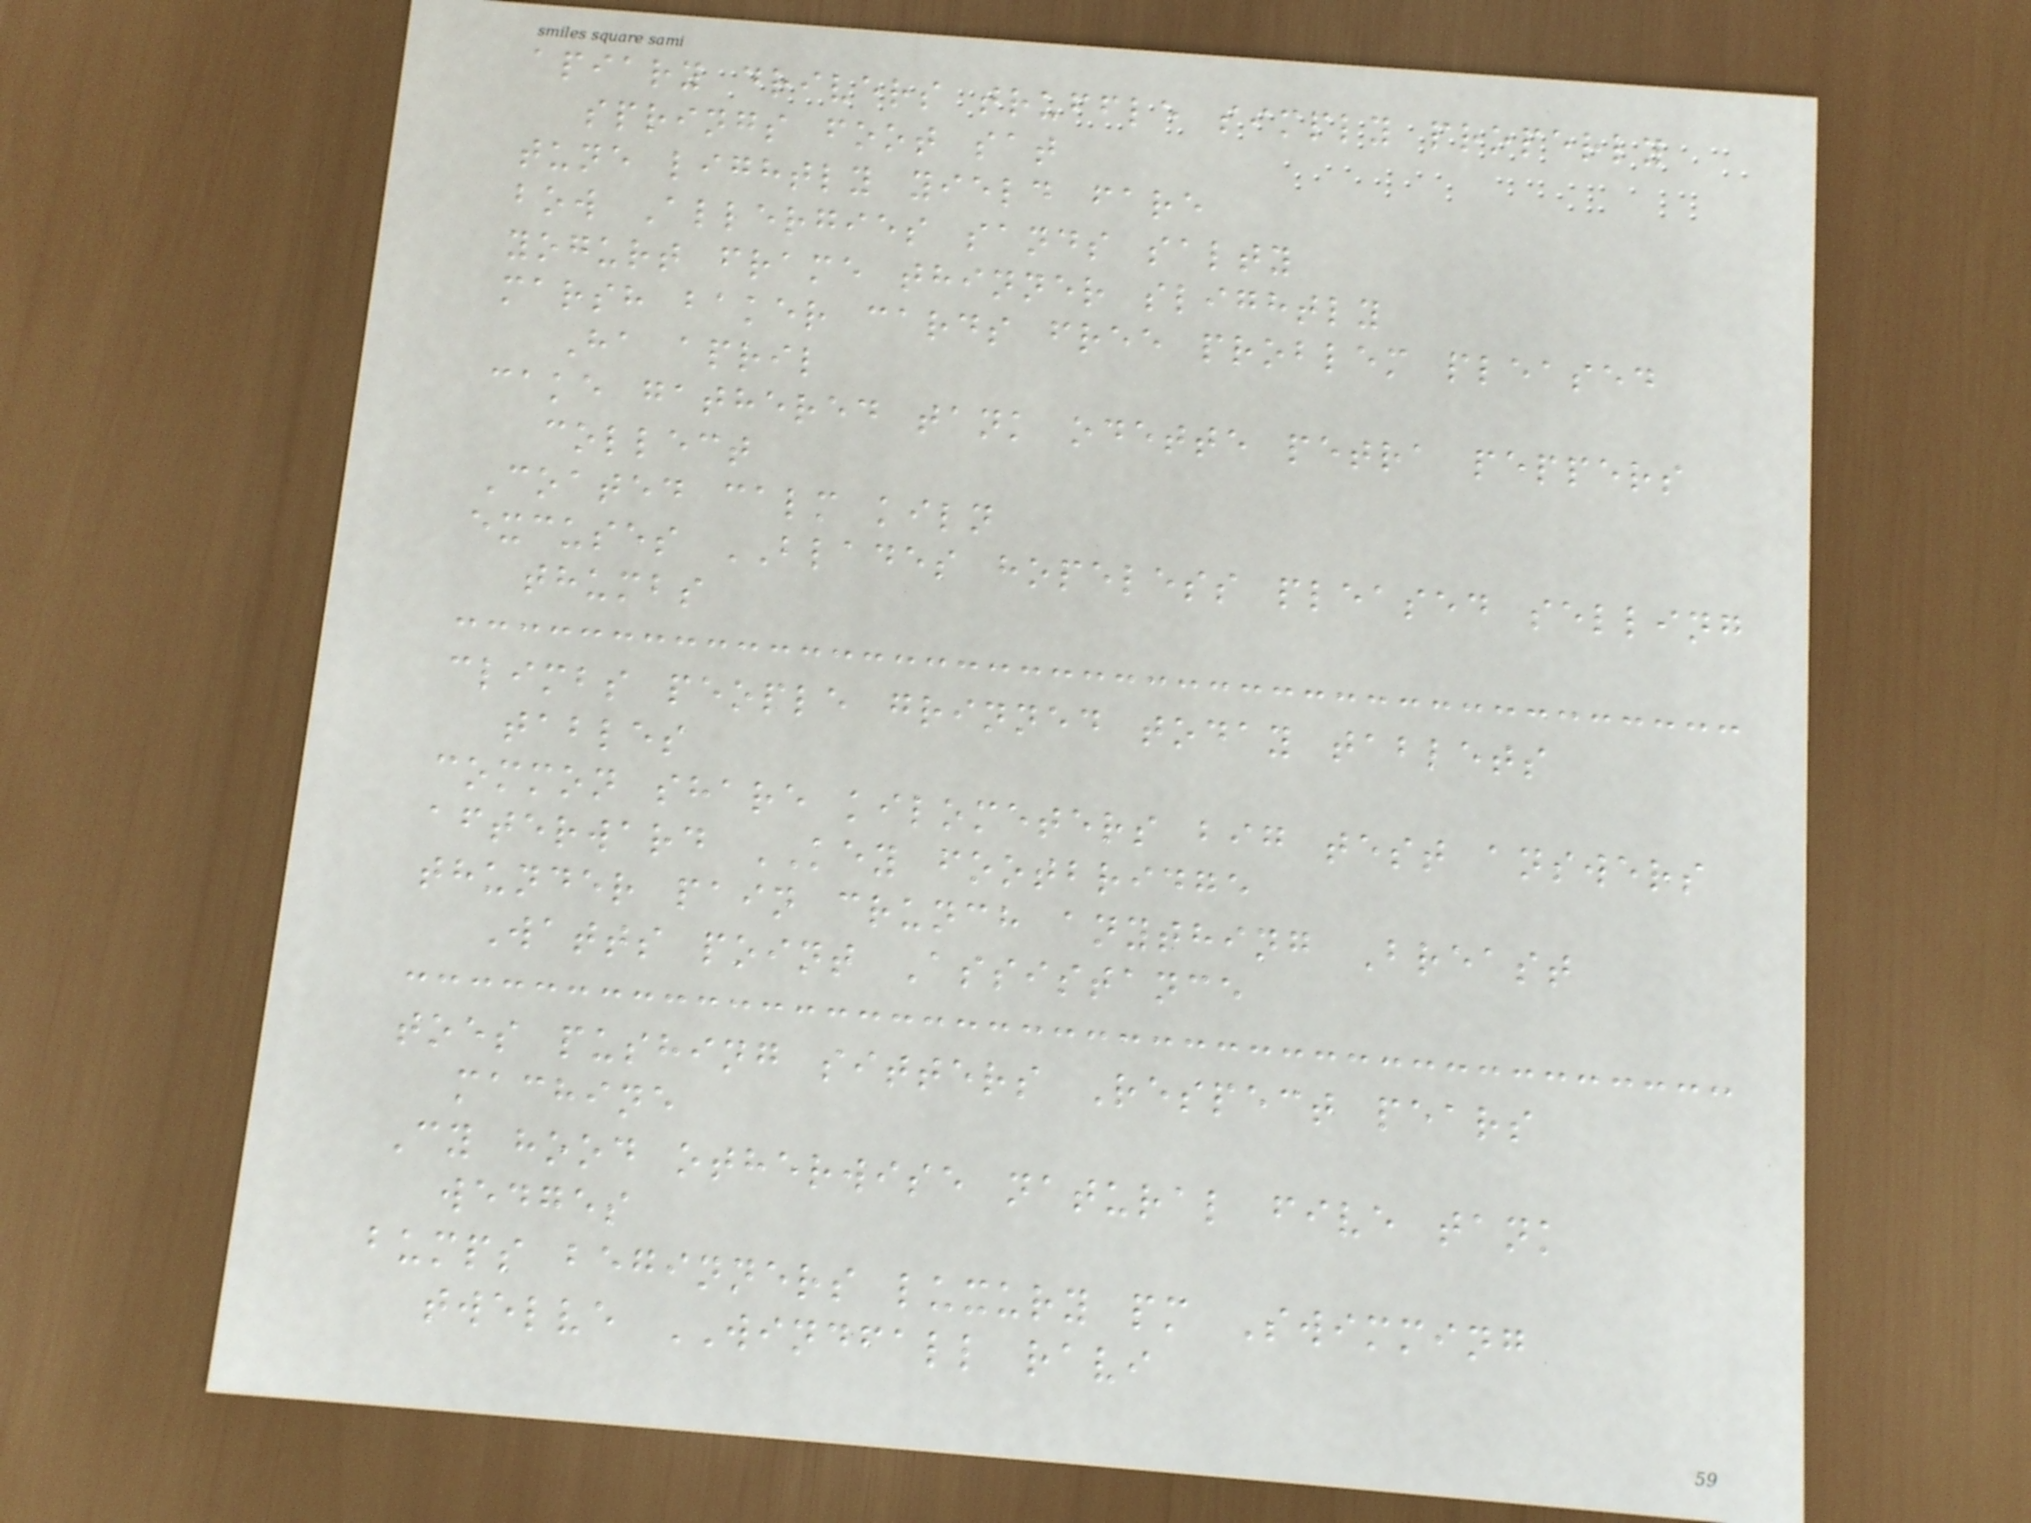apiary drivers truffle simply properly
springs foot sat
tune lightly yield fare
bow Allergies sands salty
yogurt frame thinner slightly
marsh baker cards free problem pleased
Ha april
cake gathered tank odette petra peppers
collect
Coated calm kiln
excuses BLADES hopeless pleased selling
thumbs
climbs people grinned today tablets
tables
common share kilometers big test answers
afterward KEY footbridge
thunder pain crunch anything Breast
Watts point Assistance
toes pushing sitters Respect pears
machine
Cy hood otherwise natural five tank
wedges
bumps beginners luxury pm Swimming
twelve WINDFALL ravi
